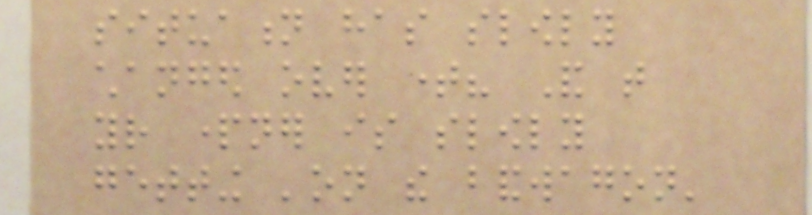situation has slowly
changed over time? And that
your partner is slowly
getting 'on the bandwagon'
